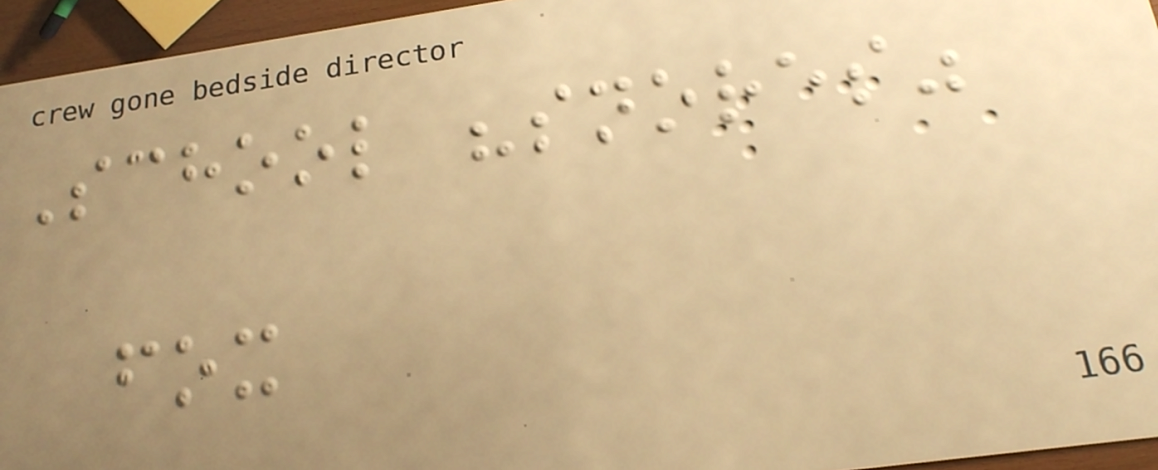School "snores"
fox
